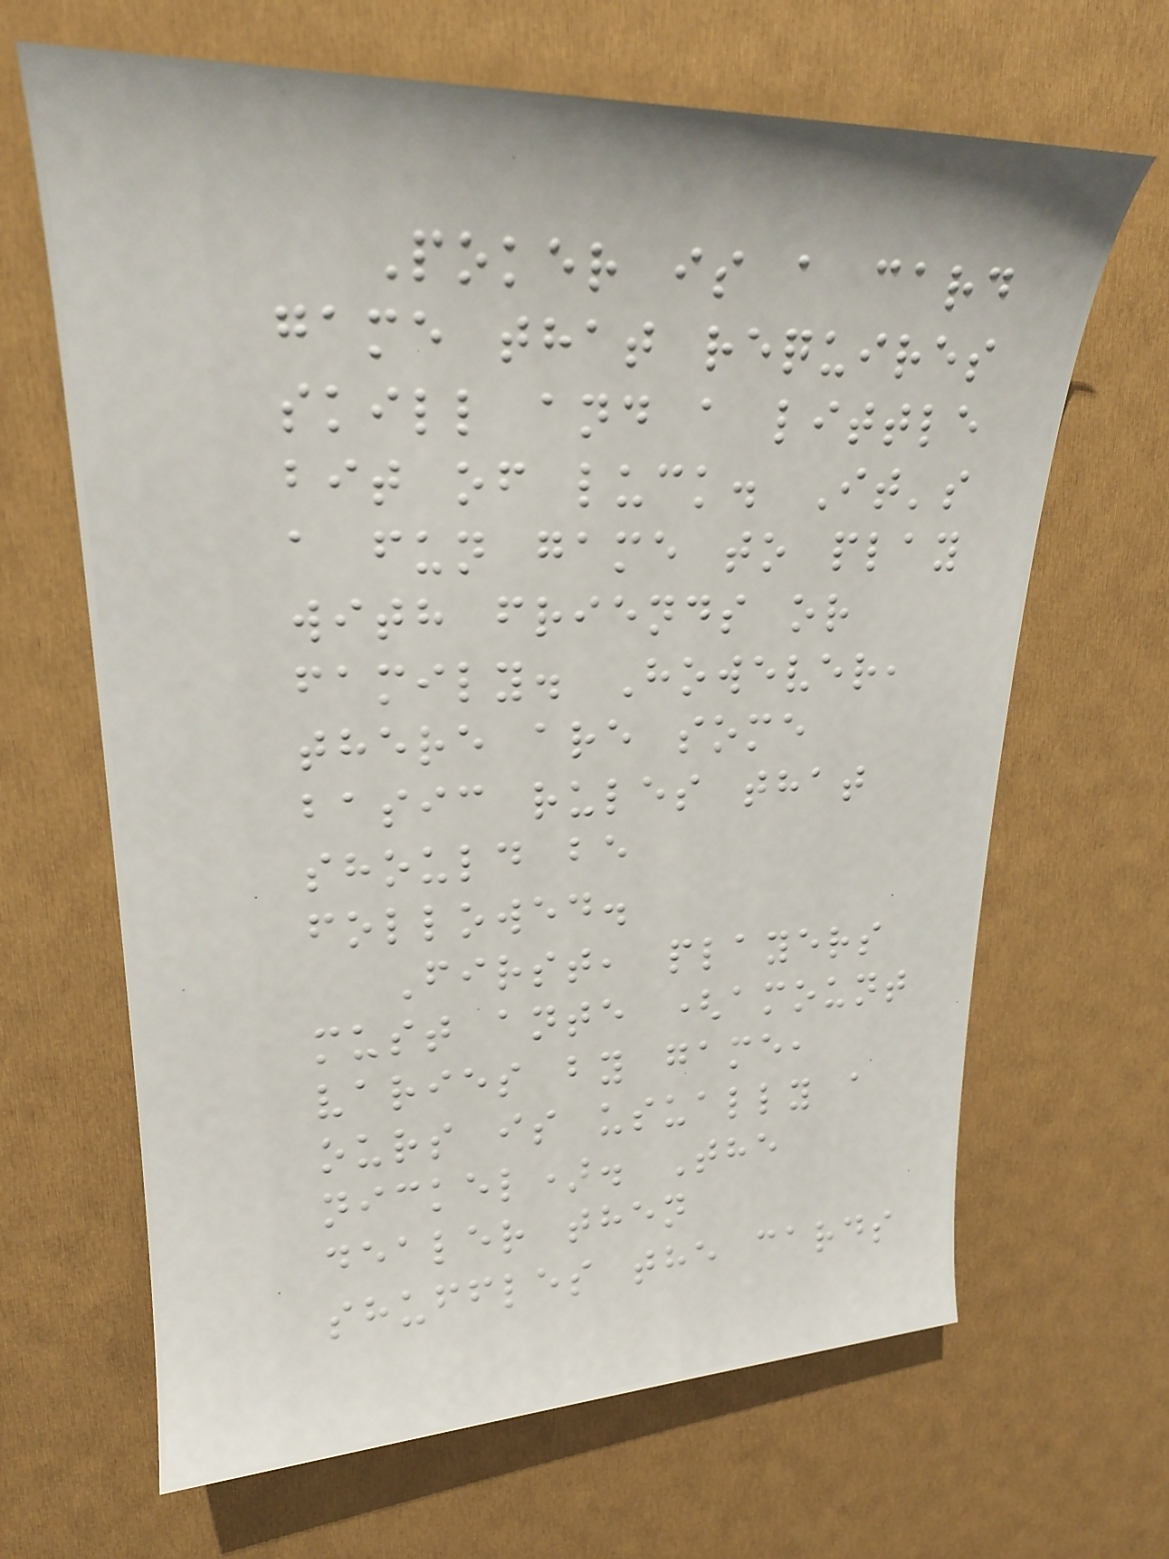Poker is a card
game that requires
skill and a little
bit of luck. It's
a fun game to play
with friends or
family. However,
there are some
basic rules that
should be
followed.
First, players
must ante (amount
varies by game,
ours is usually a
nickel). The
dealer then
shuffles the cards
